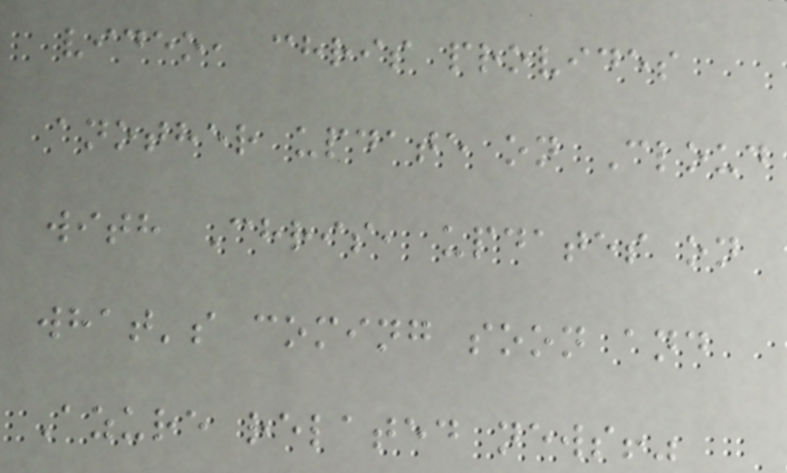video, chris provides
another update on Cloud
with Chris, updates on
what's coming soon and
Azure related news!"
